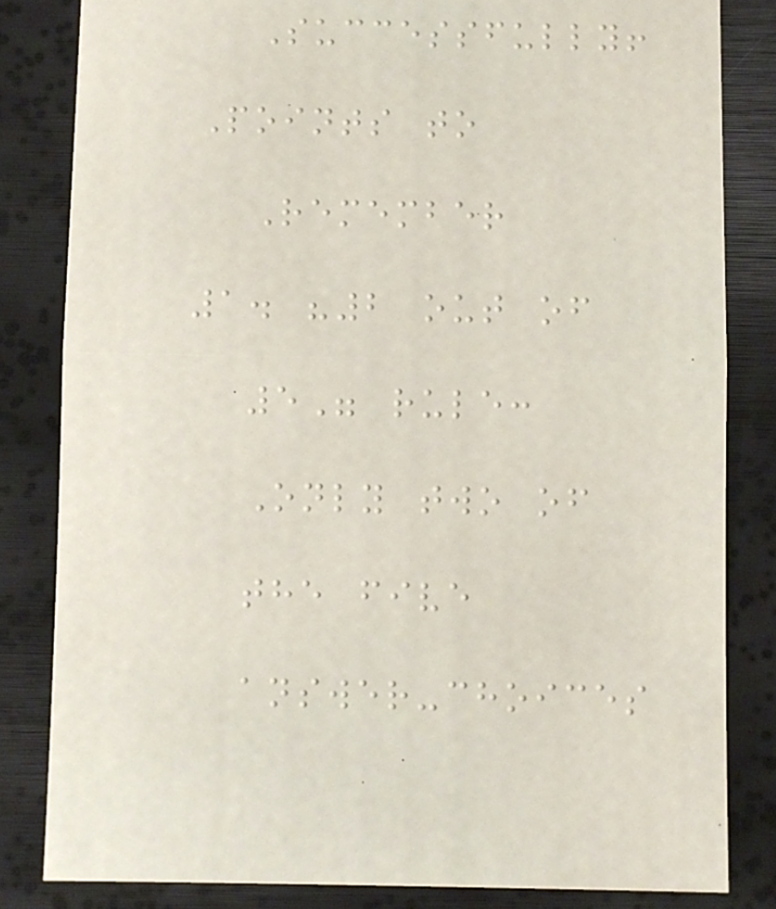Successfully!
Points to
Remember
1. "2 out of
5" rule:
Only two of
the five
answer-choices
